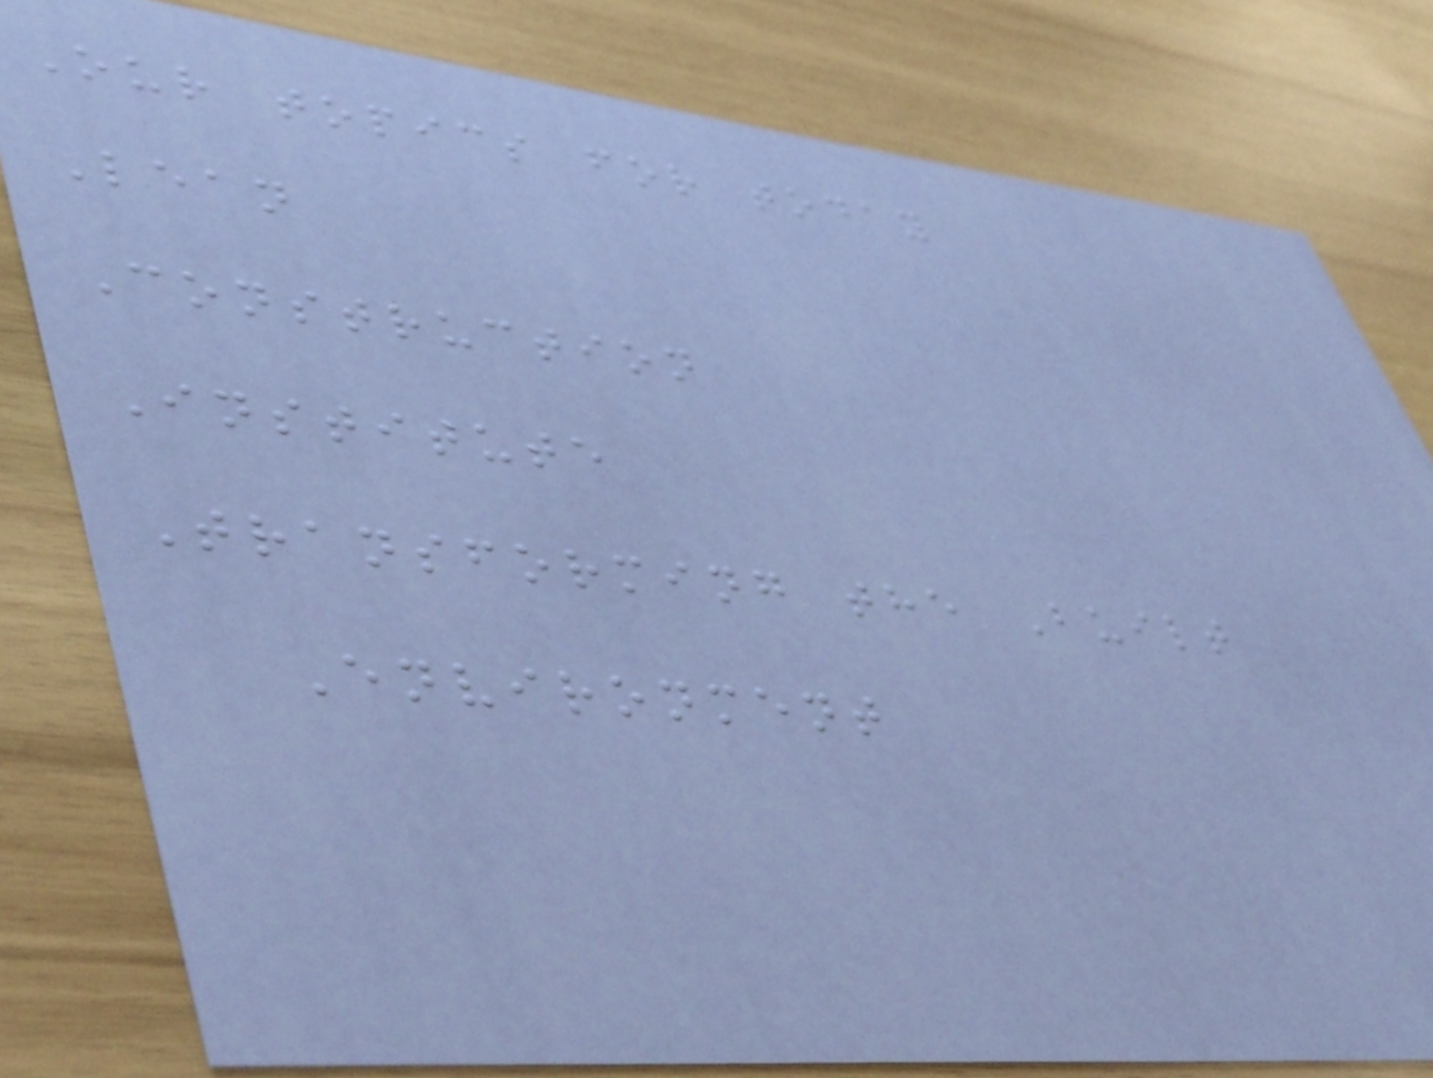Our topics for today
Lean
Construction
Institute
Transforming the Built
Environment
